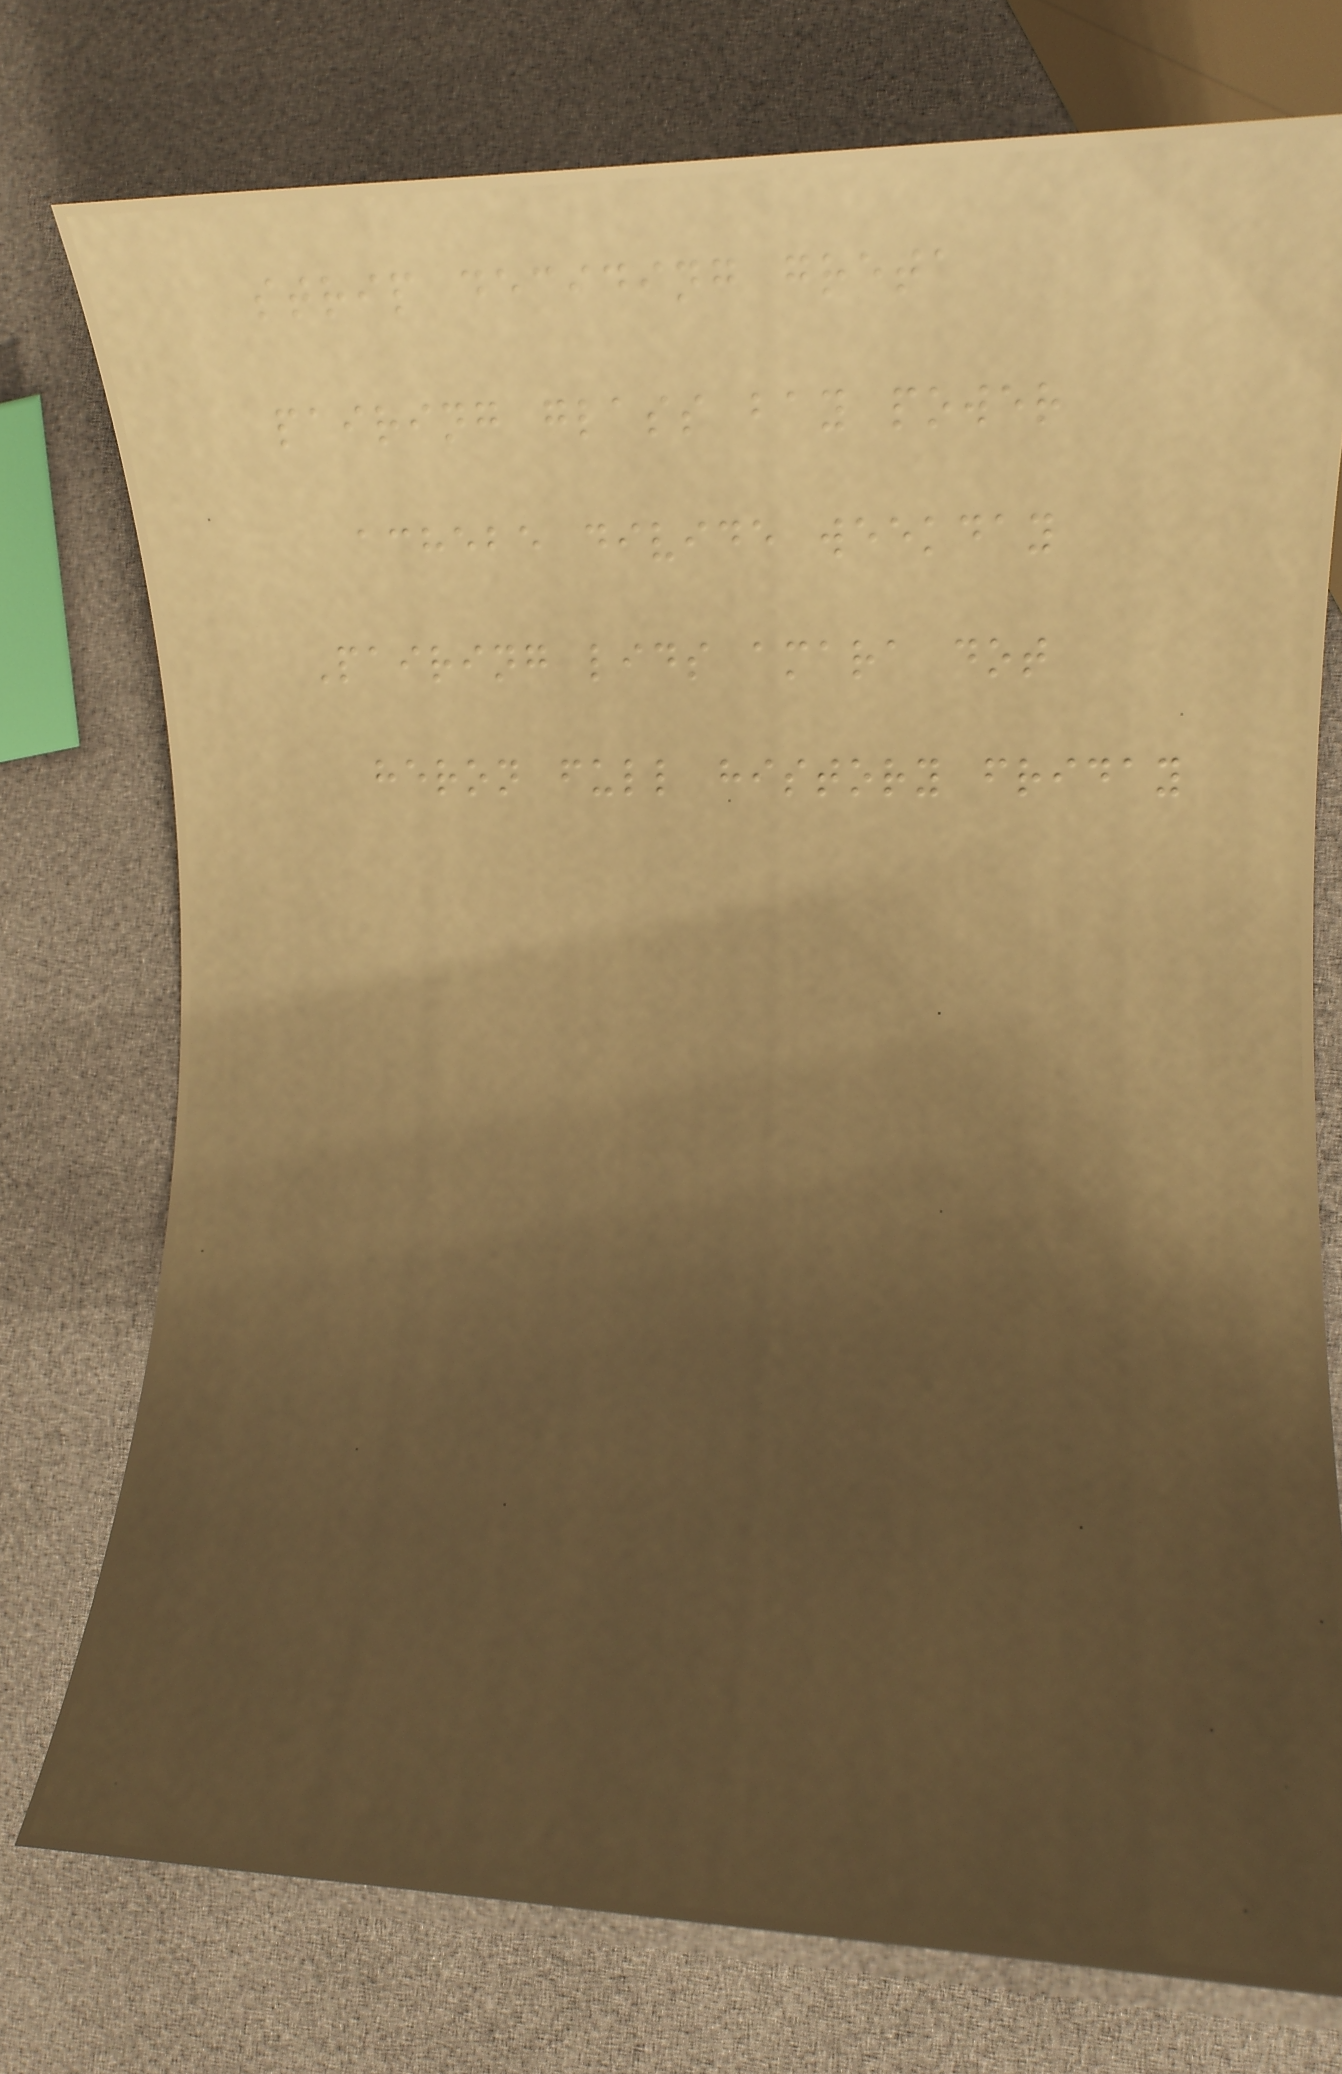strip deciding greta
pairing glass bay power
achebe divide weekday
Pairing lids amara dot
heron full history friday
